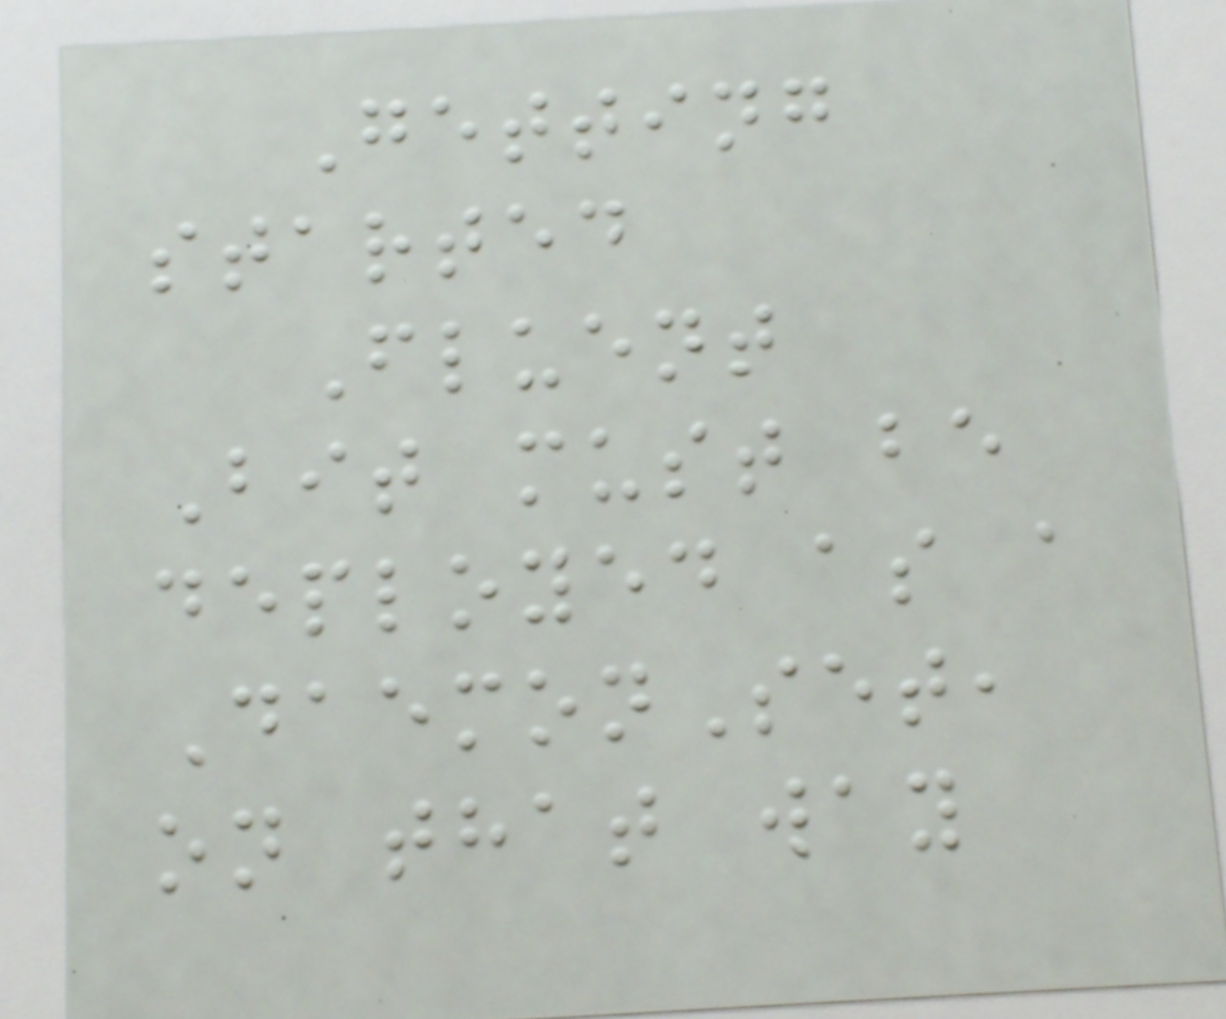Getting
started
Fluent
Bit must be
deployed as a
DaemonSet,
on that way
